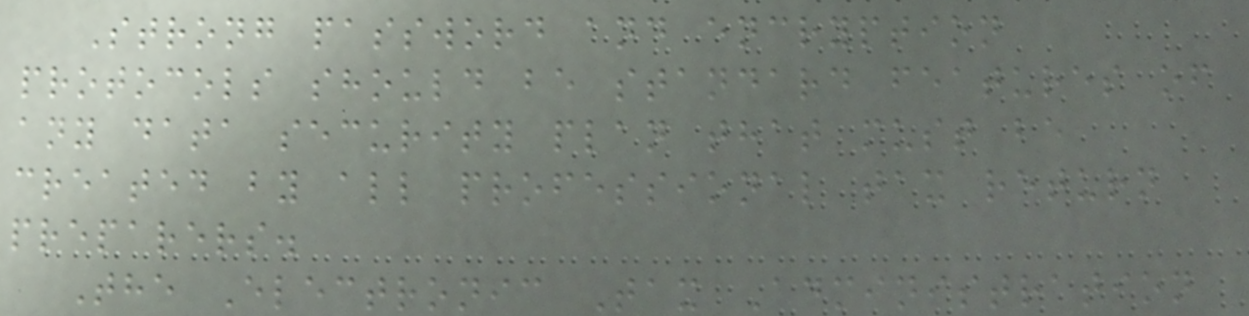Strong password and encryption
protocols should be standard features of
any data security plan that must be
created by all professional tax return
preparers.
The Electronic Tax Administration
